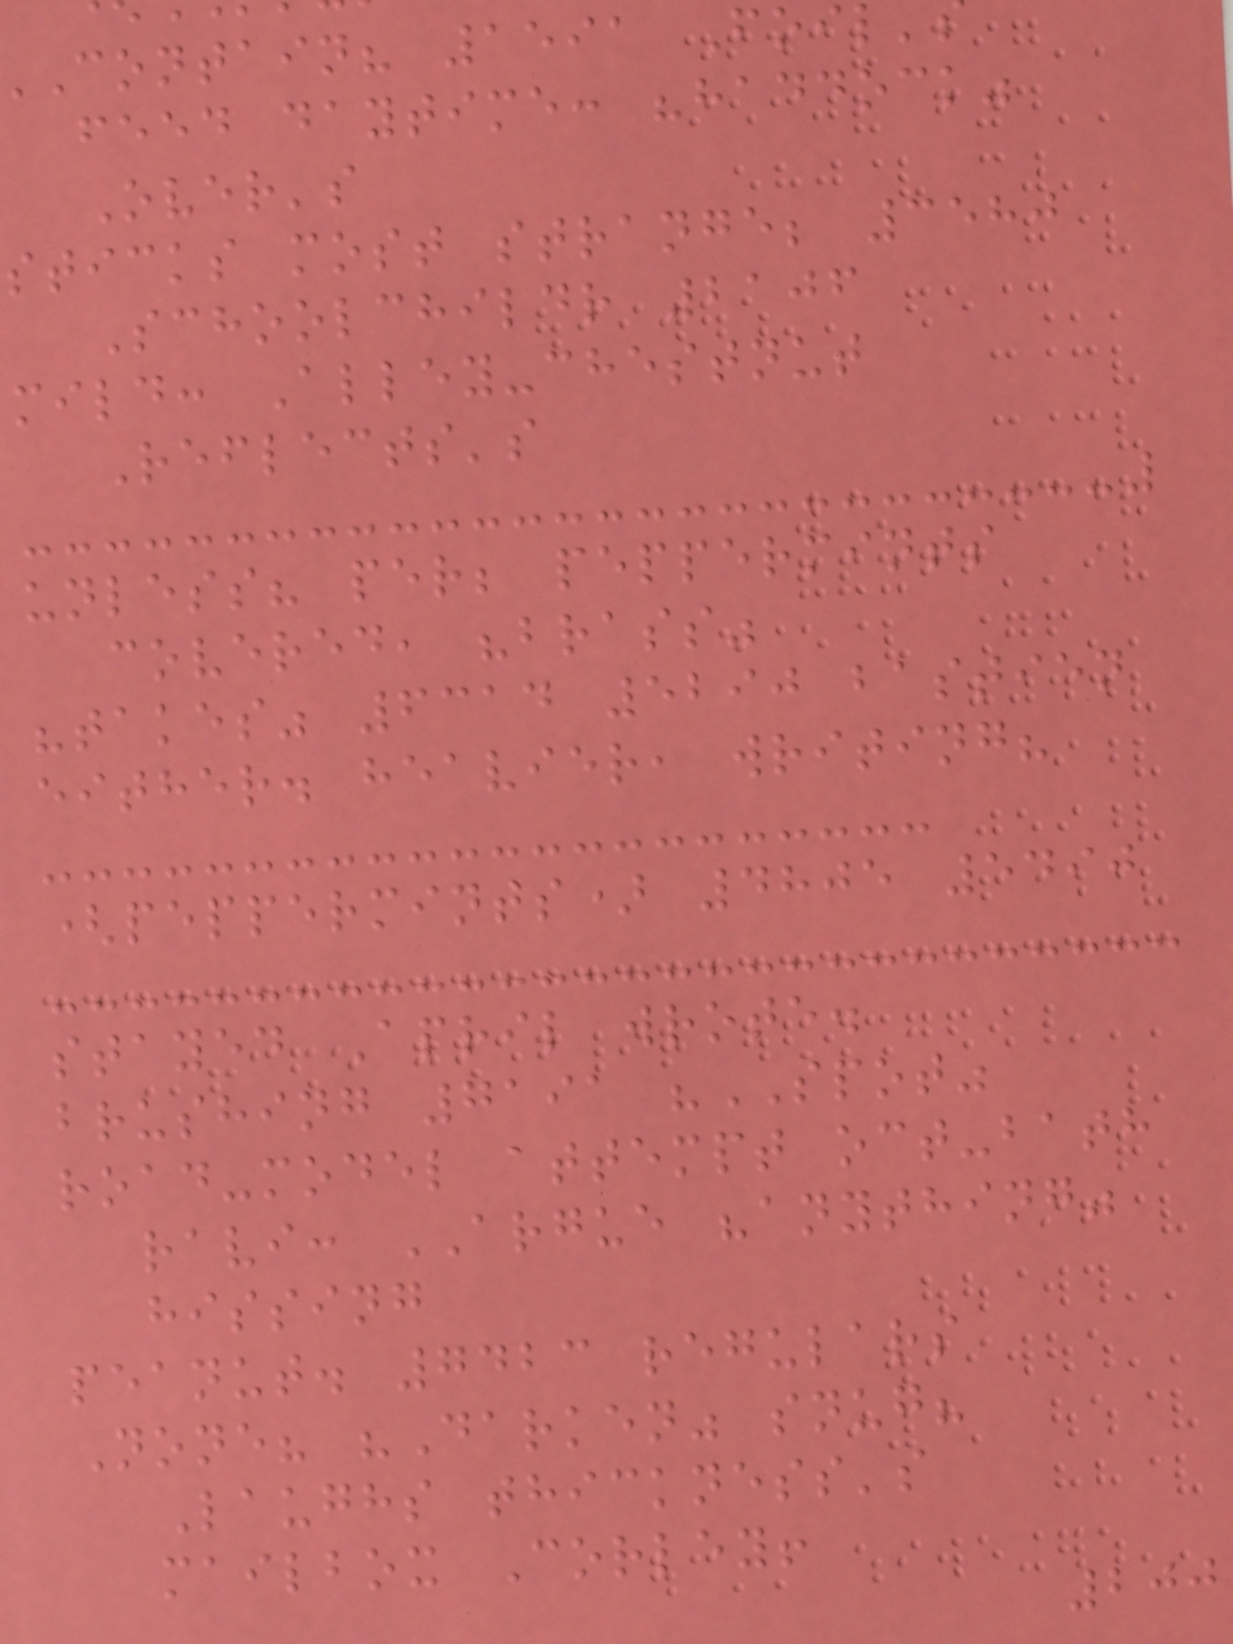contain? 1591 Foil
feed daytime: "haddock"
Over's
sticks most strange; 3580
Schoolchildr 2106
mild: Alley-chestnut
Reflects's
unless? per; peppermints
covered, "brass"
"takes" 6314 5290 bastien
either. heavier, writing?
(peppermints) 4805 5490
stayed April wrote.
brushing 7191 "SPOT"
road-model attempt oct-bath
ravi: ARGUE "anything"
hissing
peanut. 7423 regulars
None? "Darken" snug?
Laughs thickness's
mailbox Corley!
200
